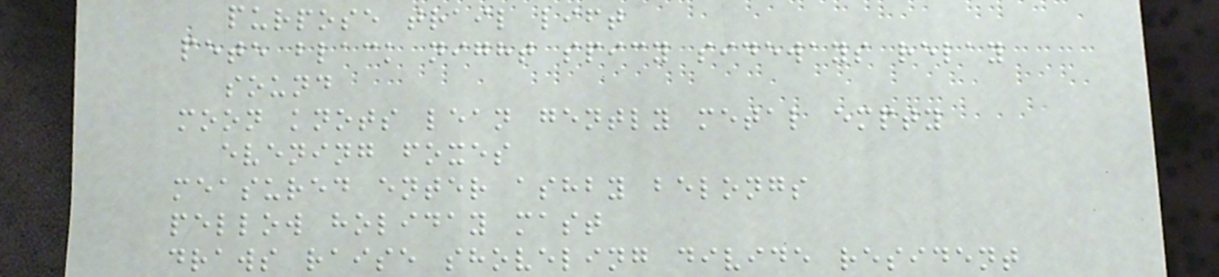purpose trail lift
pete black night spicy sideways relay
sound
moon knots lean gently metal empty
evening foxes
measured enter ashby belongs
pellow holiday mast
draws raise shoveling divide resident
